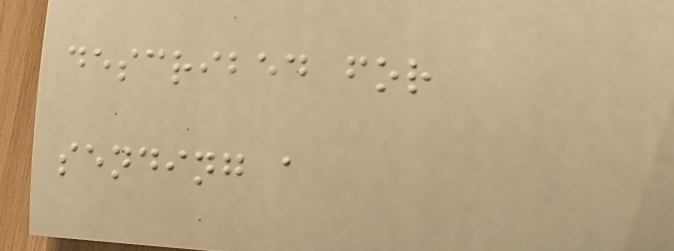described for
sending a
